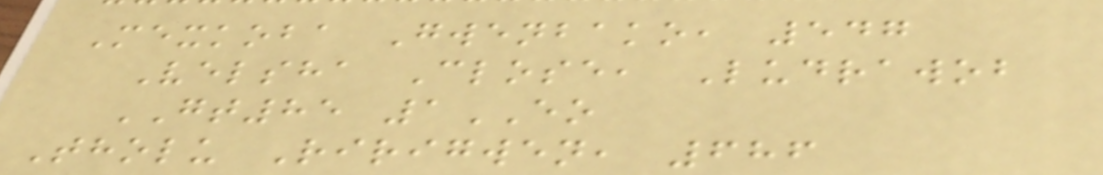Mexkoba Gwenbako, 547
Velsha Close, Ludrawob
GT85 1EO
Tholu Ririgwen, 686
